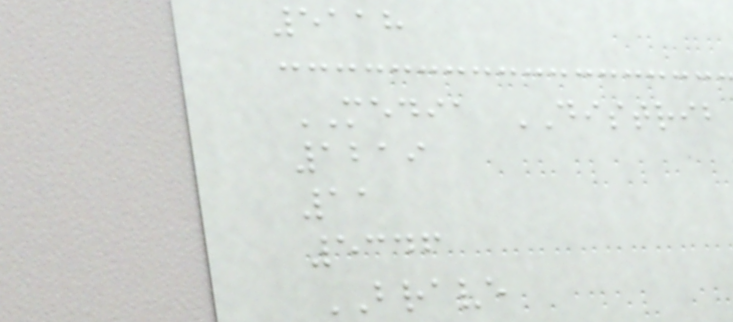5118
MEDIA DISTRIB
1219
11
5346
BRAVE
